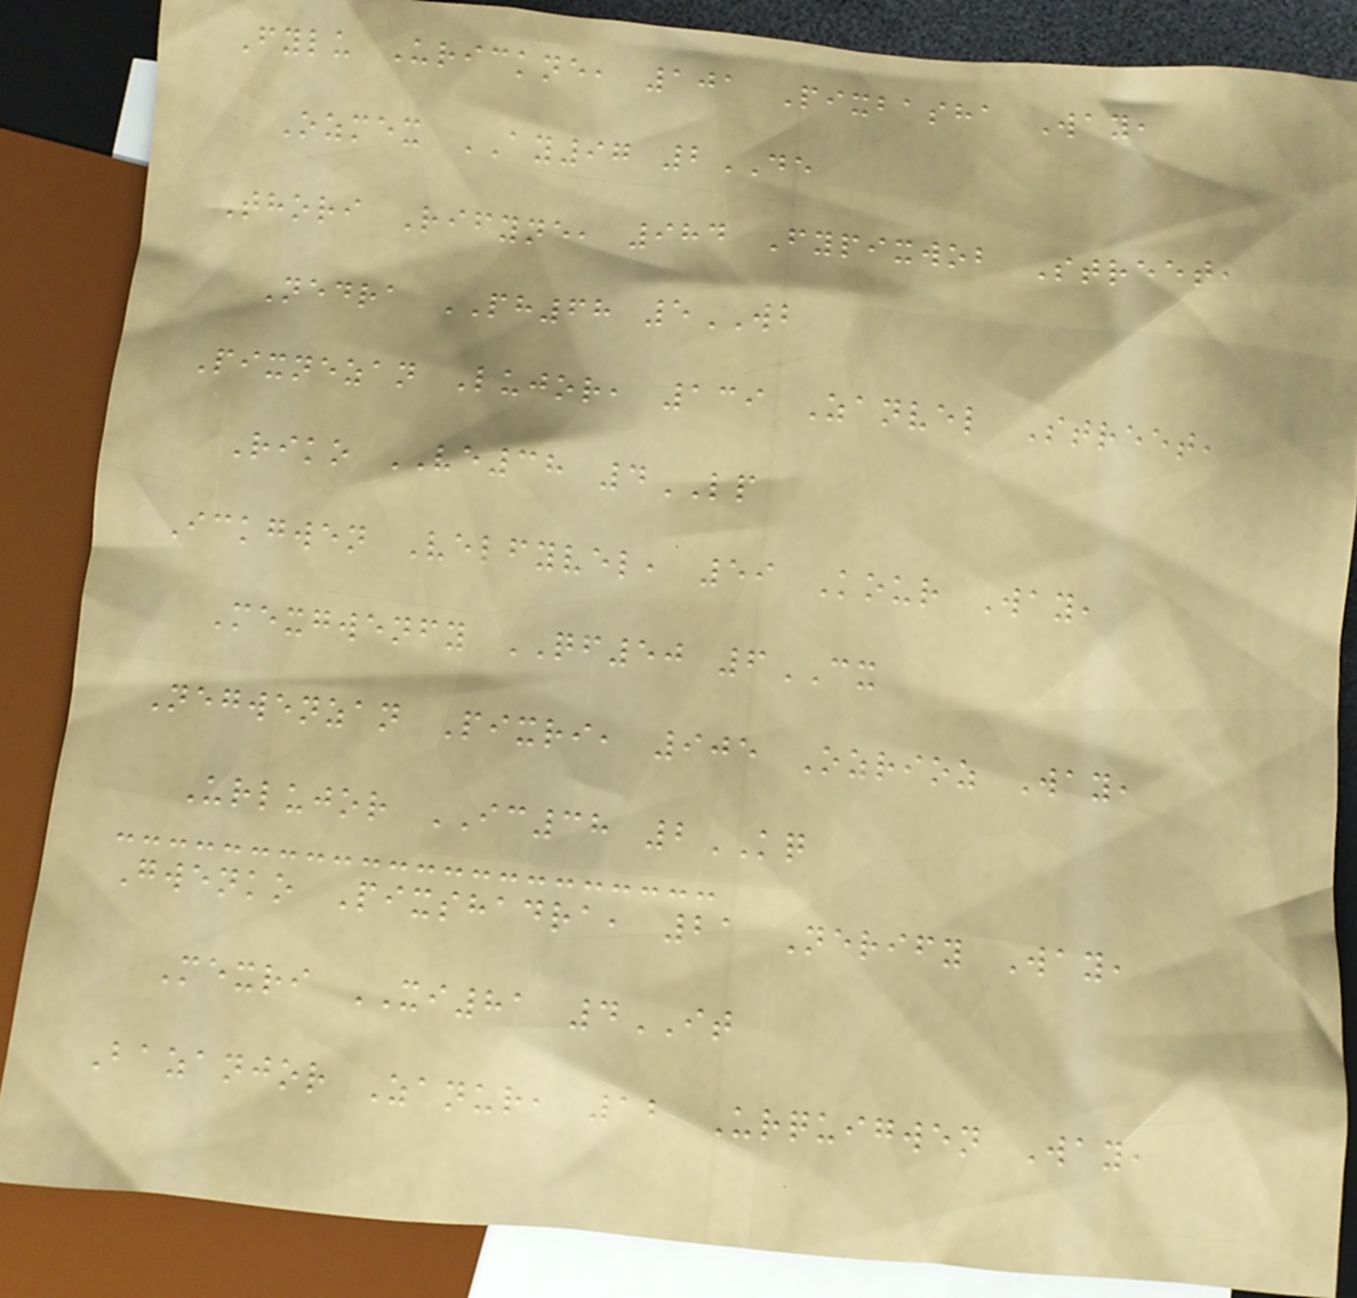Fylu Urickne, 101 Pixbasha Way,
Ozmex AY97 2DE
Thori Rifyne, 984 Fypixwob Street,
Nedra PH68 5WB
Pixnezan Lujor, 139 Zanvel Street,
Riko VE38 4LP
Ickgwen Velfyvel, 59 Kour Way,
Mexgwenfy QF50 6CX
Negwenzan Pixri, 905 Ozrioz Way,
Urlujor IC38 2KQ
Gwenko Pixshadra, 21 Nerify Way,
Mexri XI81 4IT
Bazanjor Zanur, 12 Urquigwen Way,
